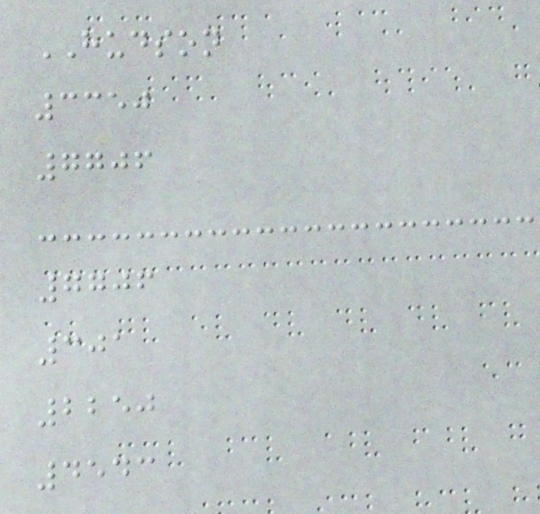HUDSON
3350
7706
7706
301
2250
4543
